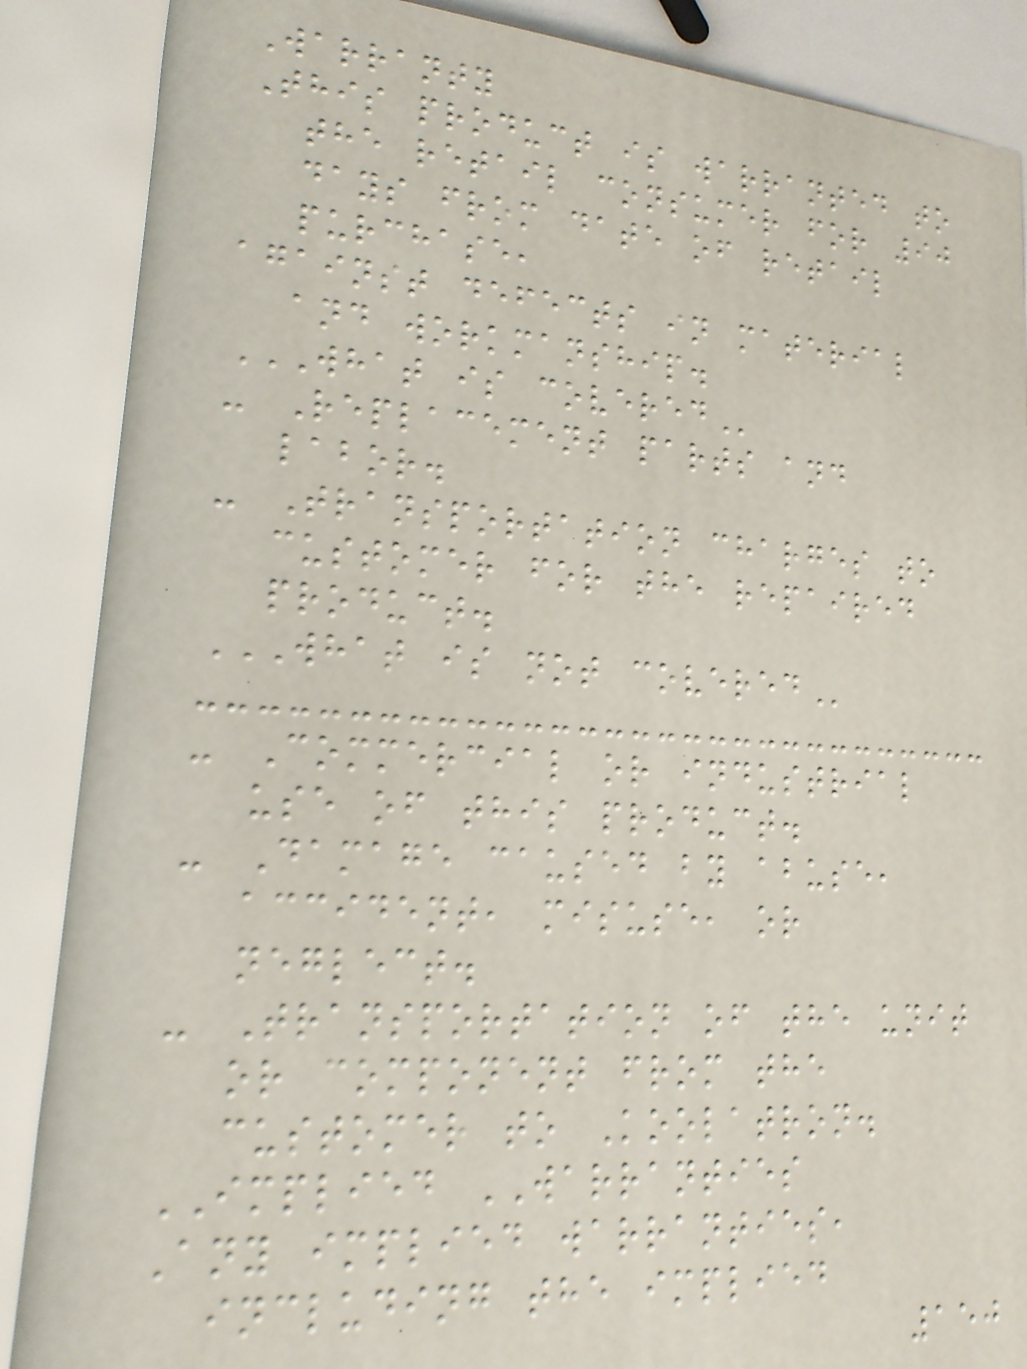Warranty
This product is warranted to
the retail consumer for 90
days from date of retail
purchase,
against defects in material
and workmanship.
WHAT IS COVERED
- Replacement parts and
labor.
- Transportation charges to
customer for the repaired
product.
WHAT IS NOT COVERED
- Commercial or industrial
use of this product.
- Damage caused by abuse,
accident, misuse, or
neglect.
- Transportation of the unit
or component from the
customer to Koolatron.
IMPLIED WARRANTIES
Any implied warranties,
including the implied
150
